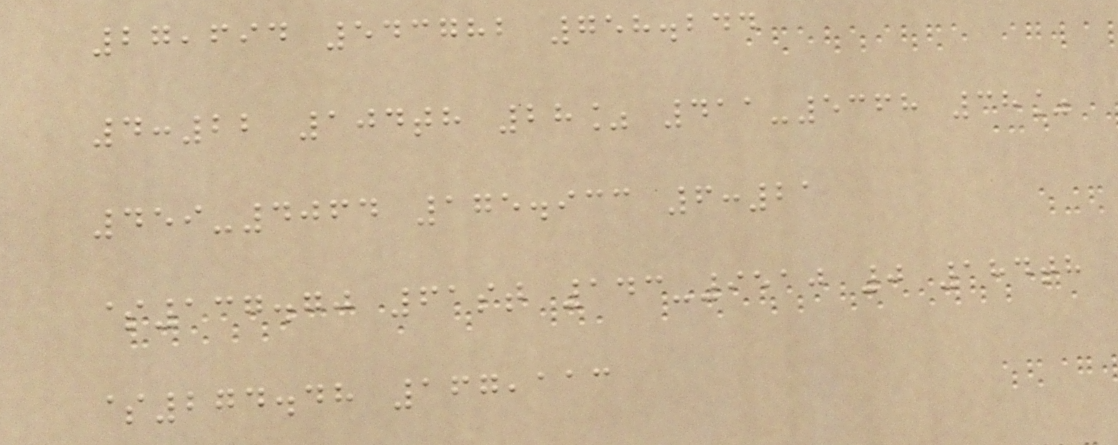27,694 543782 758.244
4:22 104th 28% 411-5368 38%
459-4064 175.933 6:21
$137.70 61st 143-9510 0 184th
$274.48 167,113
